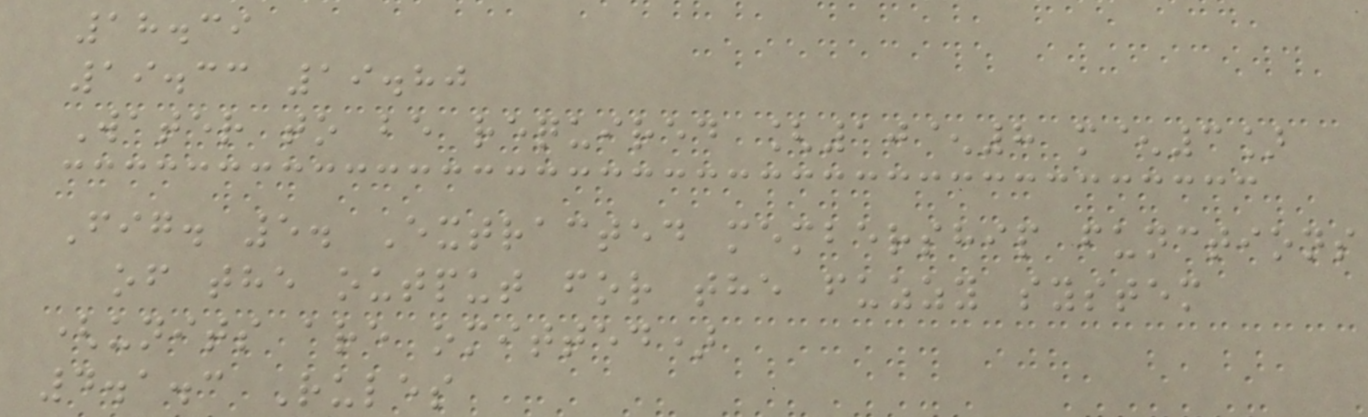18.39
19.33 19.80
Water to be required [10^8 m^3]
Fig. 5. Extracted membership functions
of the output for the fuzzy system
(units are omitted)
4.1.3 Rules
